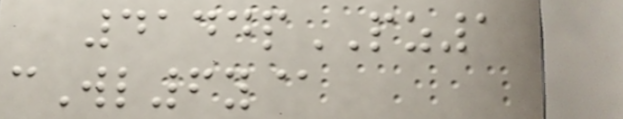4144pPZ1
cWl6y@
